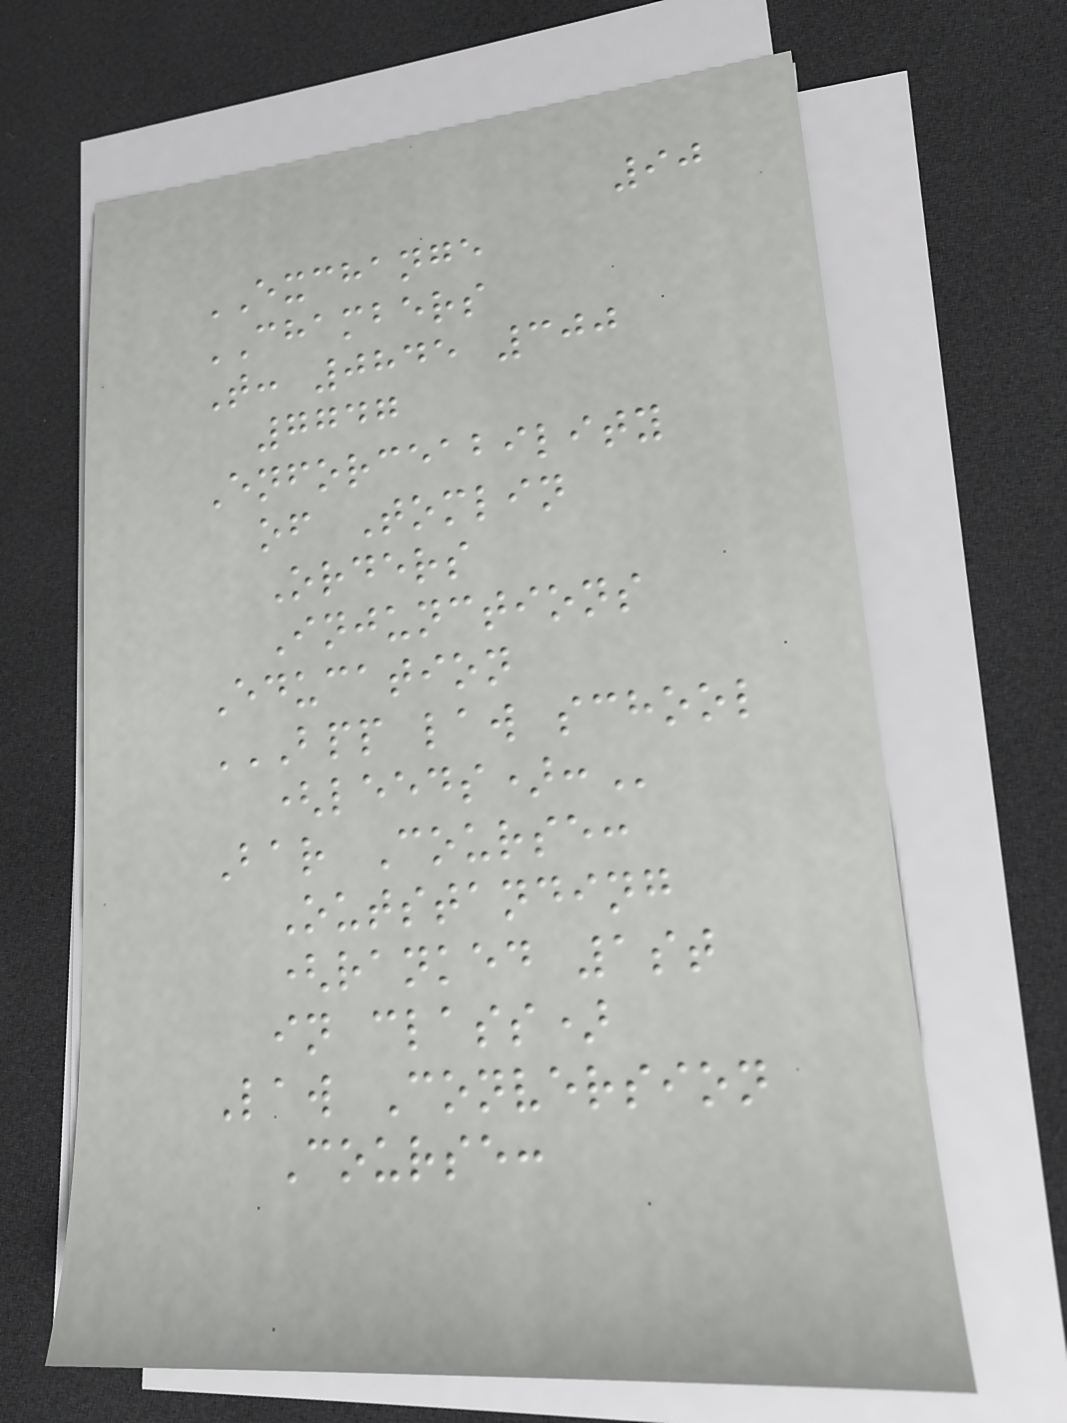90
EXCHANGE
CHAMBERS
T: 0845 300
7747
Enforceability
of Tomlin
Orders
Injunctions
Education
BPP LAW SCHOOL
(LEEDS):
Bar Course:
Outstanding
(ranked 1st
in class)
Law Conversion
Course:
